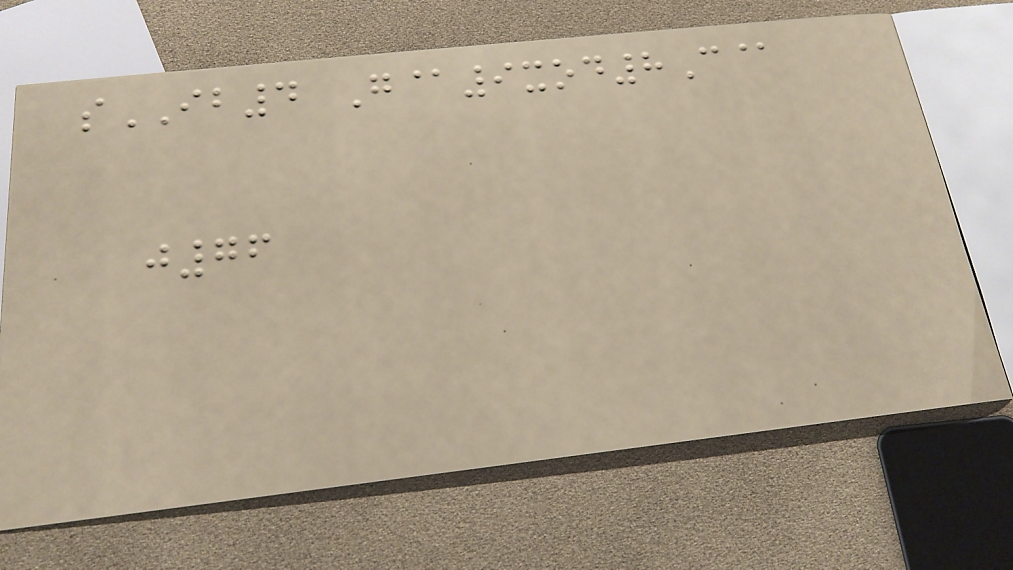sIB4 G@9xod8C@
j76
